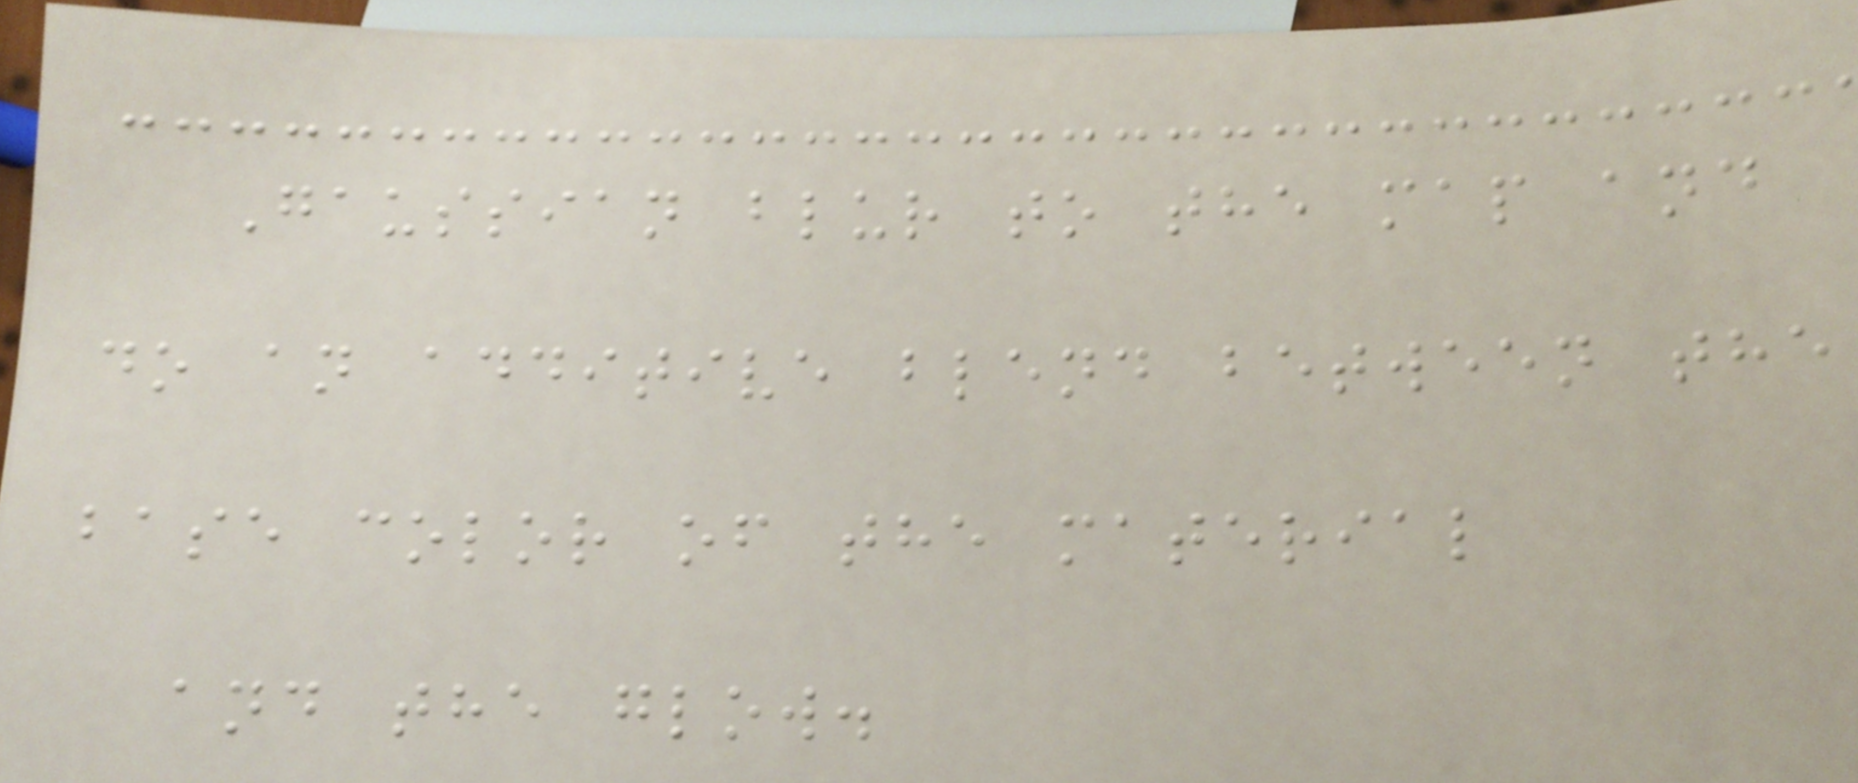Gaussian blur to the map and
do an additive blend between the
base color of the material
and the glow.
